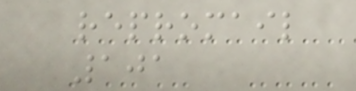repromail
101
